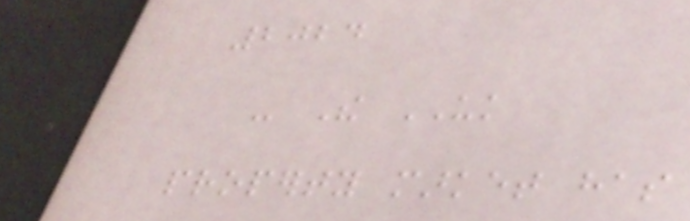2024
- The UK
property market has
